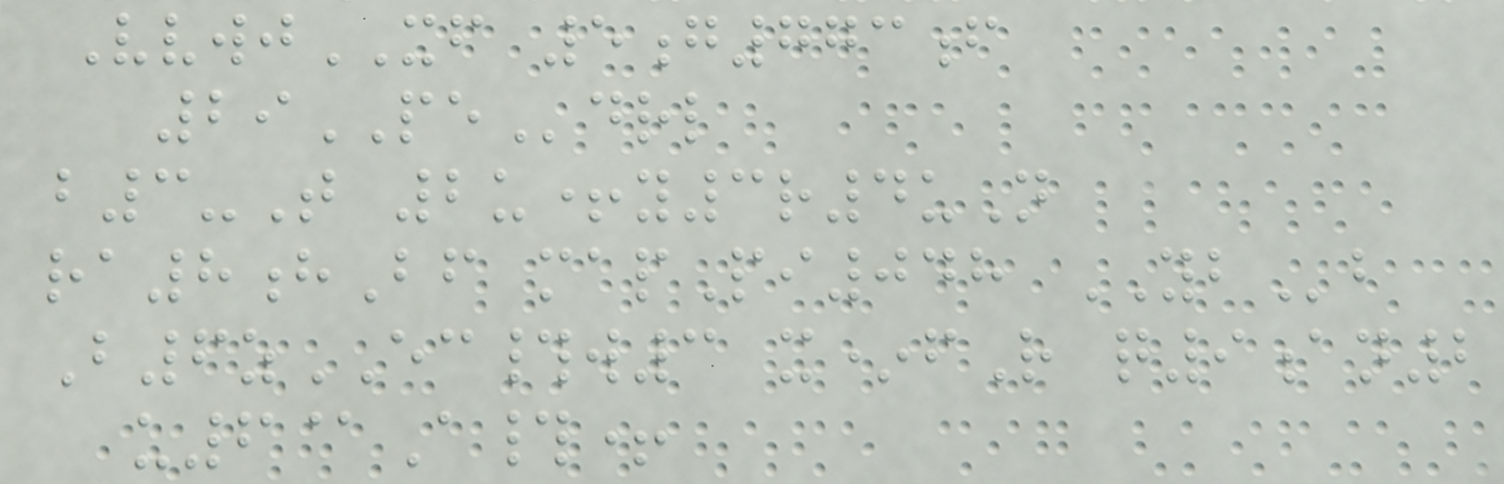VvwjXF 5g773f
29PEdrl
b3-T 2u+y3r4uN
ra8hBf mapPi048 YBb
B6zEC#w3 x*fR q9an2
u6@A#+
